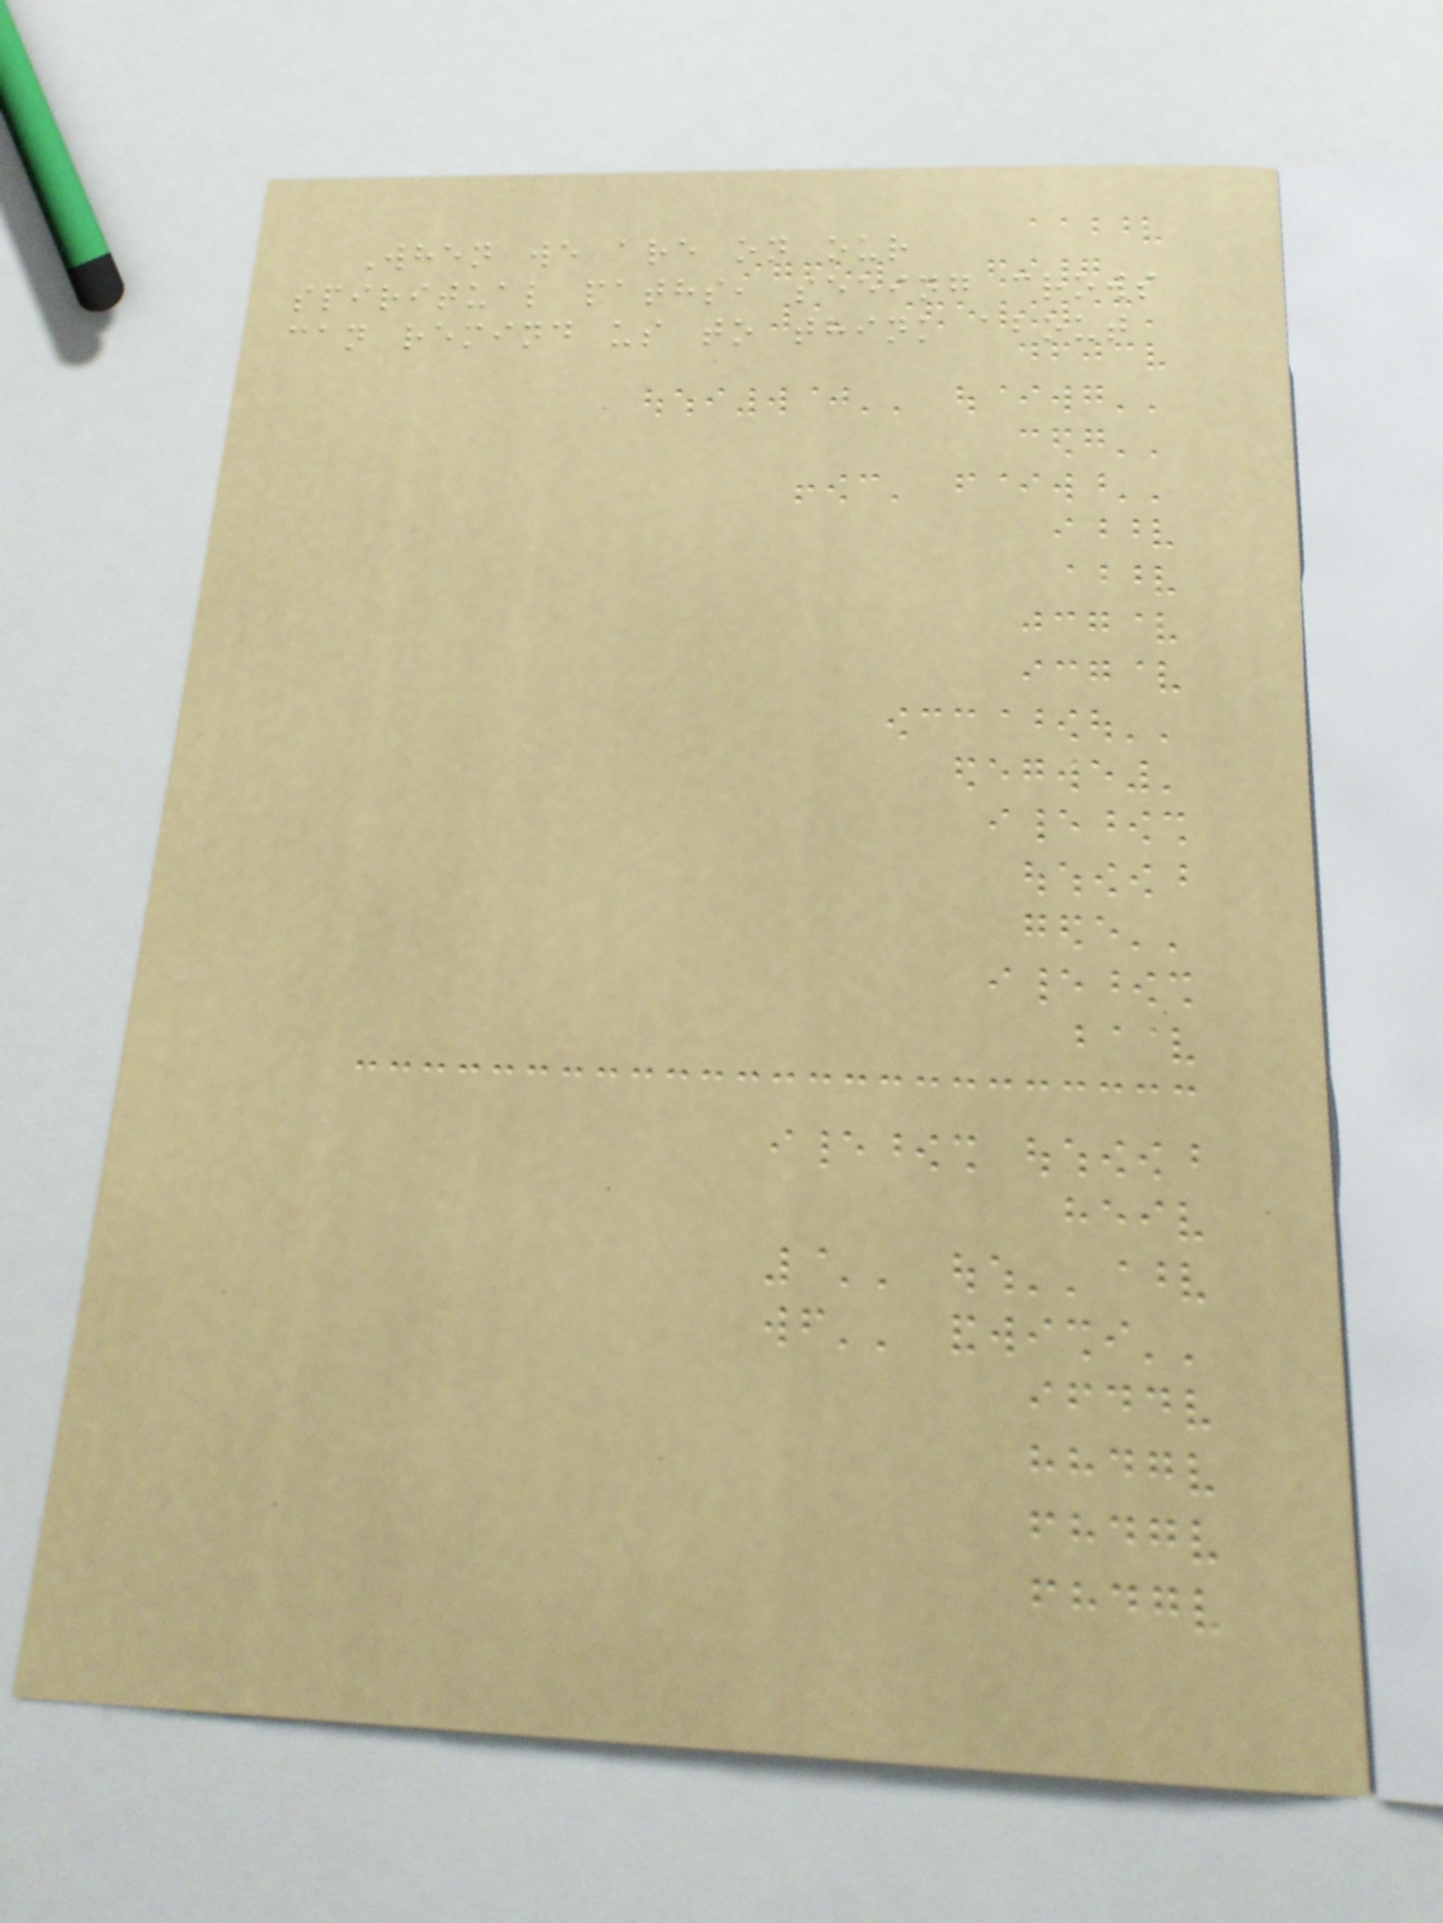When we are on our
spiritual paths, seeing crows
can remind us to think about
